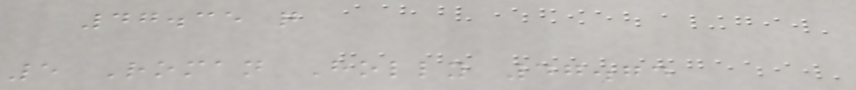47.35 q
5 Roman Holly 47.74
